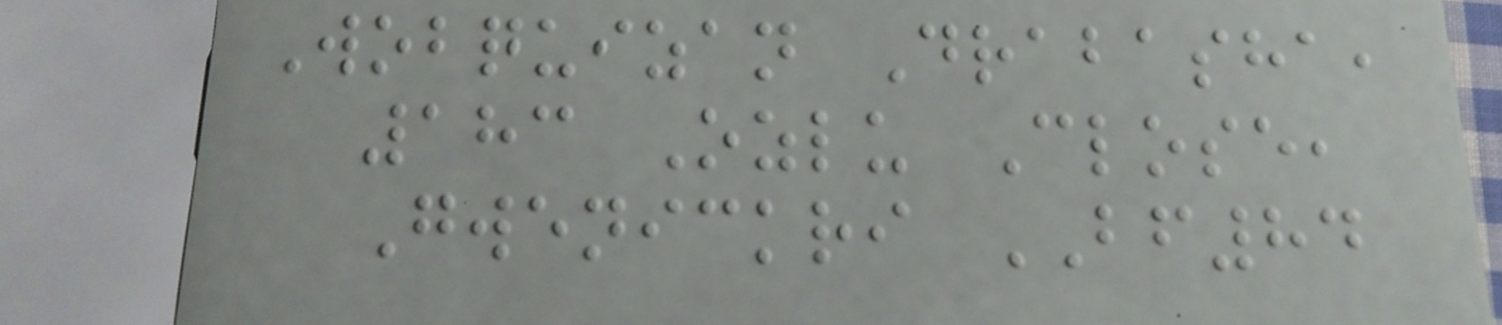Wobquizan Drabasha,
183 Ozlu Close,
Gwenickri BF84
